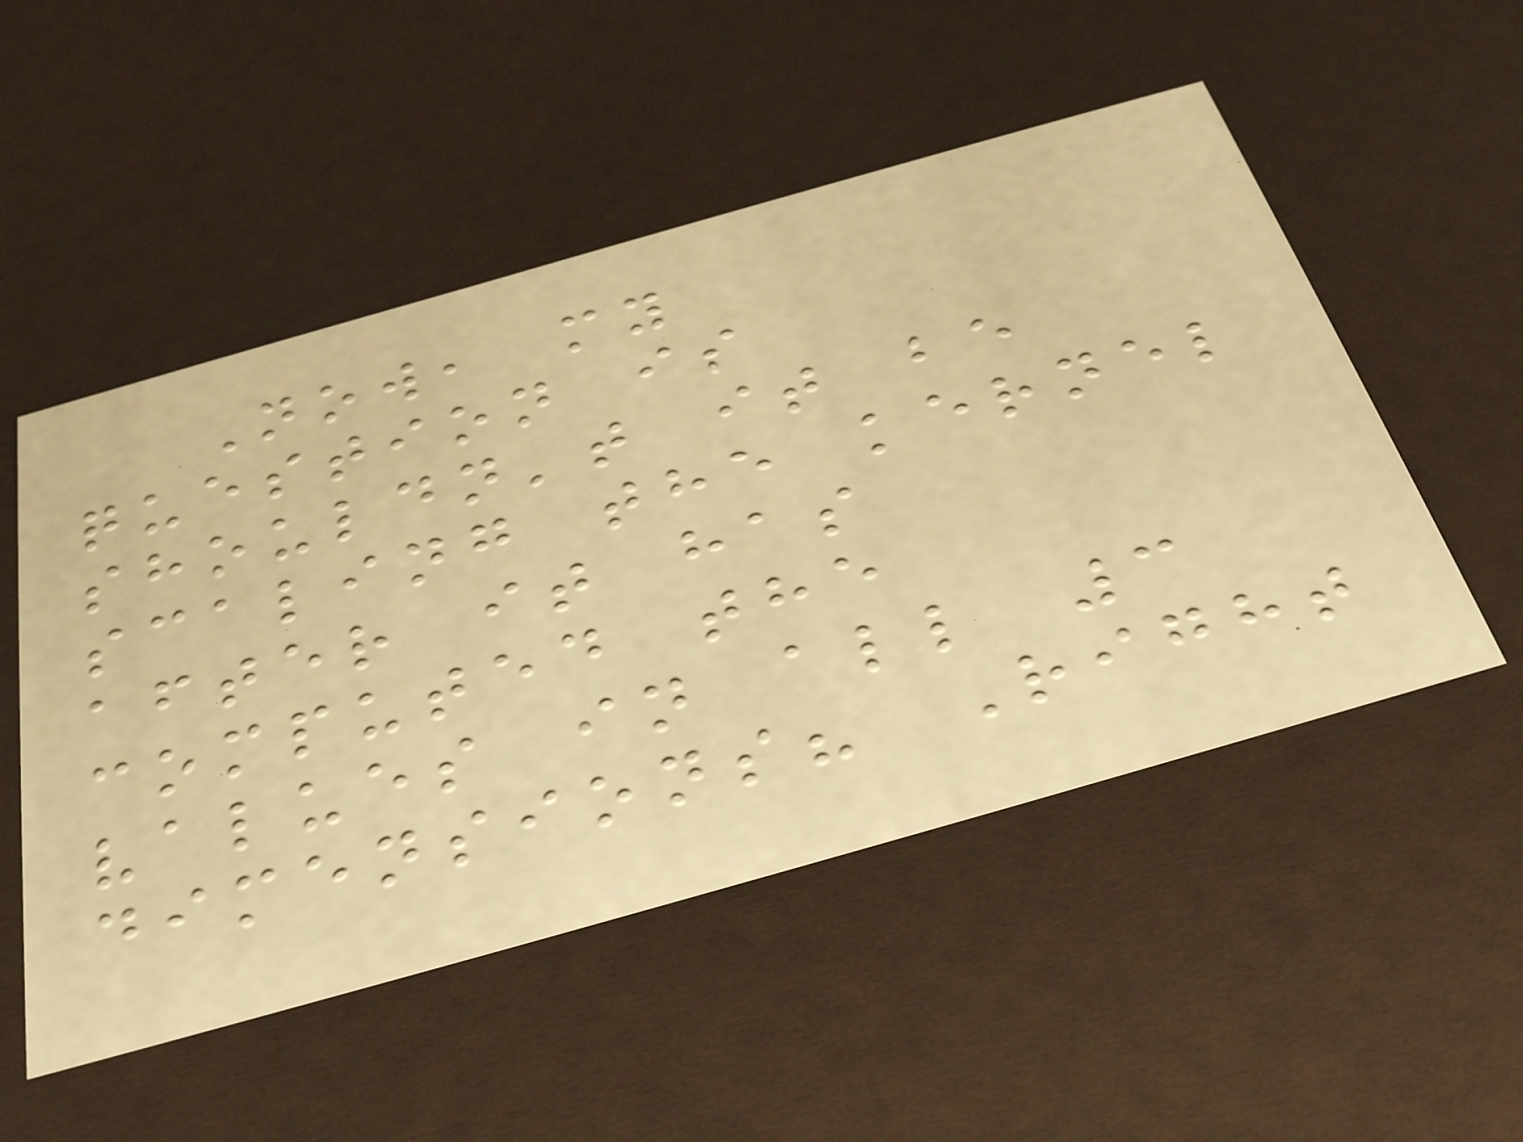Now, my
question is
shouldn't it be
scaling the kernel
after it has
computed the
values in all 3
dimensions? Right
